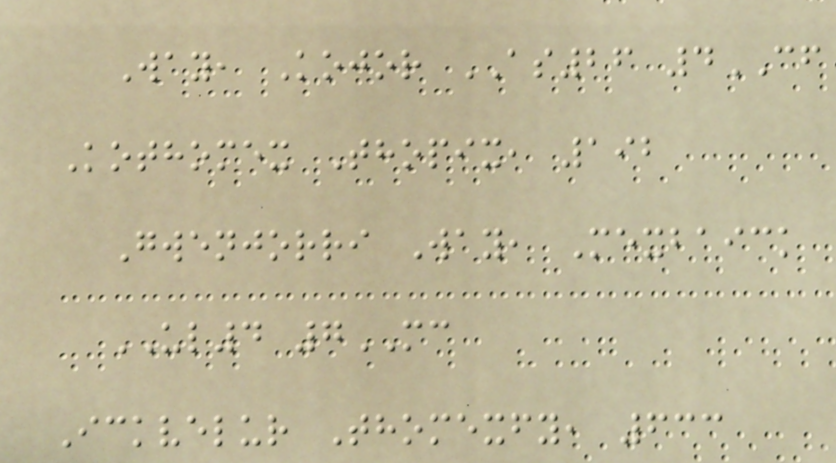Way, Kojor AS26 4CF
Kothomex Thopix, 192
Gwenjorri Way, Mexbaick
UL4 7MC
Ickvelur Thomexfy, 633
